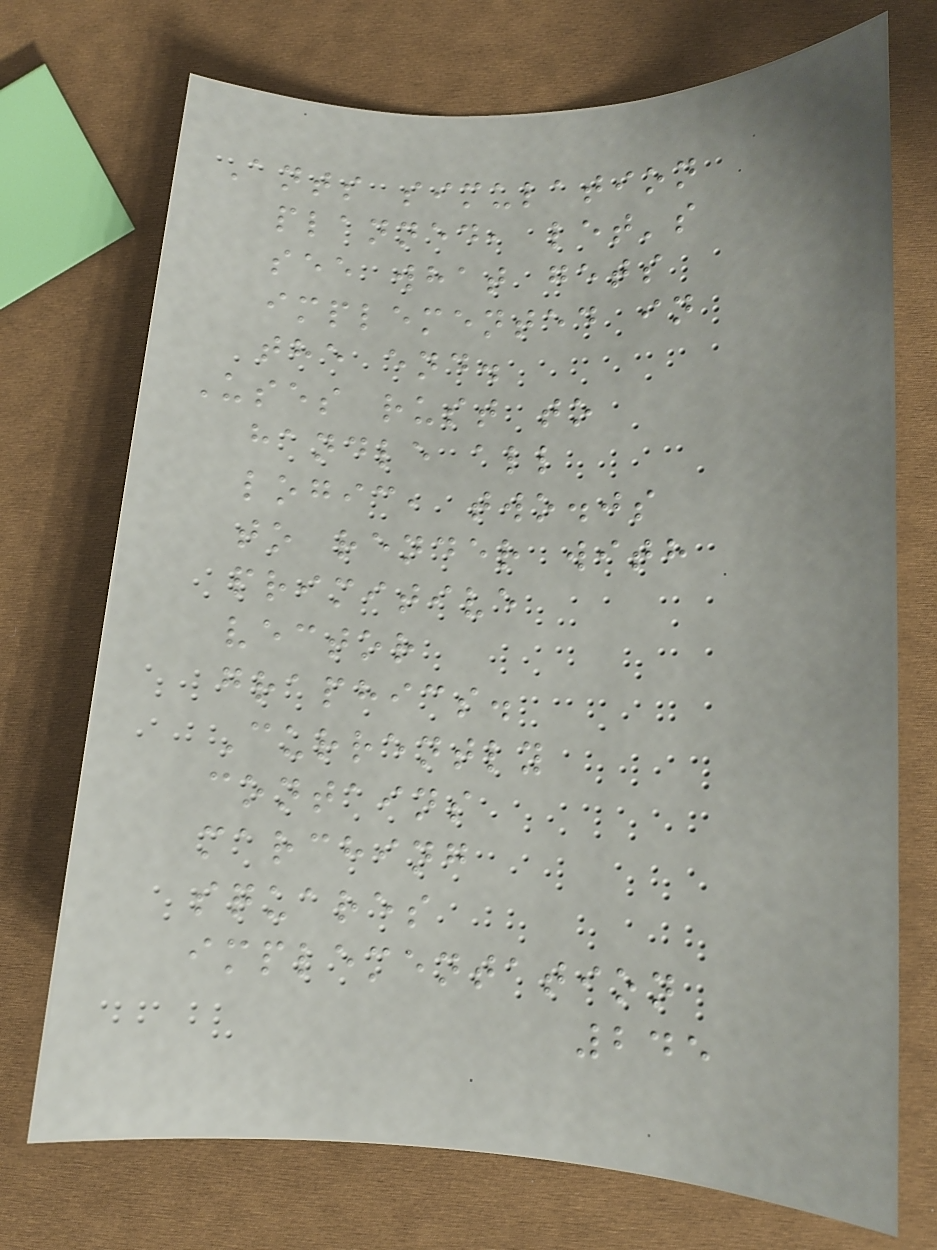Ants simulation
planned, let's
see what gets
implemented in
the end.
Uses rust to
handle all
logic, two.js
to render with
primitive
vector
graphics.
Currently
contains
marching
squares
implementation
245
